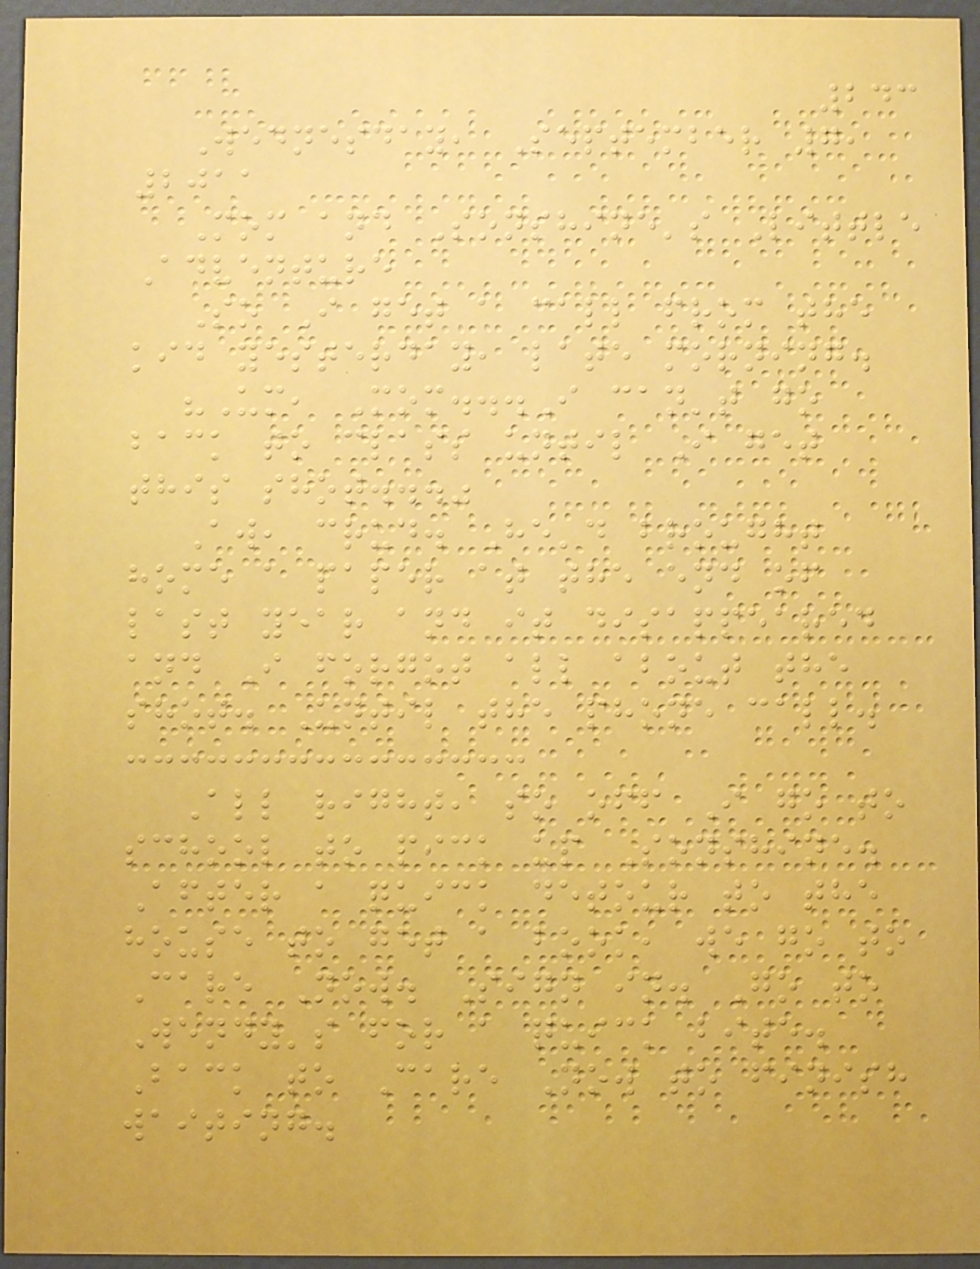243
Wednesday, September 7,
2011
Mom and Sonshine's Little
Adventure
So I get a call from the
kid yesterday, late morning.
"Um, Mom...I can't go
back to class until I get
this shot..."
Aw, crud. He'd brought
home a paper at the end of
last year and it disappeared
and I forgot all about the
shot. Until the phone call.
All right, so off I go to
school to pick up Sonshine.
After a quick detour to the
house to get a book, we go to
Care Now. Sign in. Go to
Wendy's for a quick bite.
Back to Care Now to finish
waiting.
